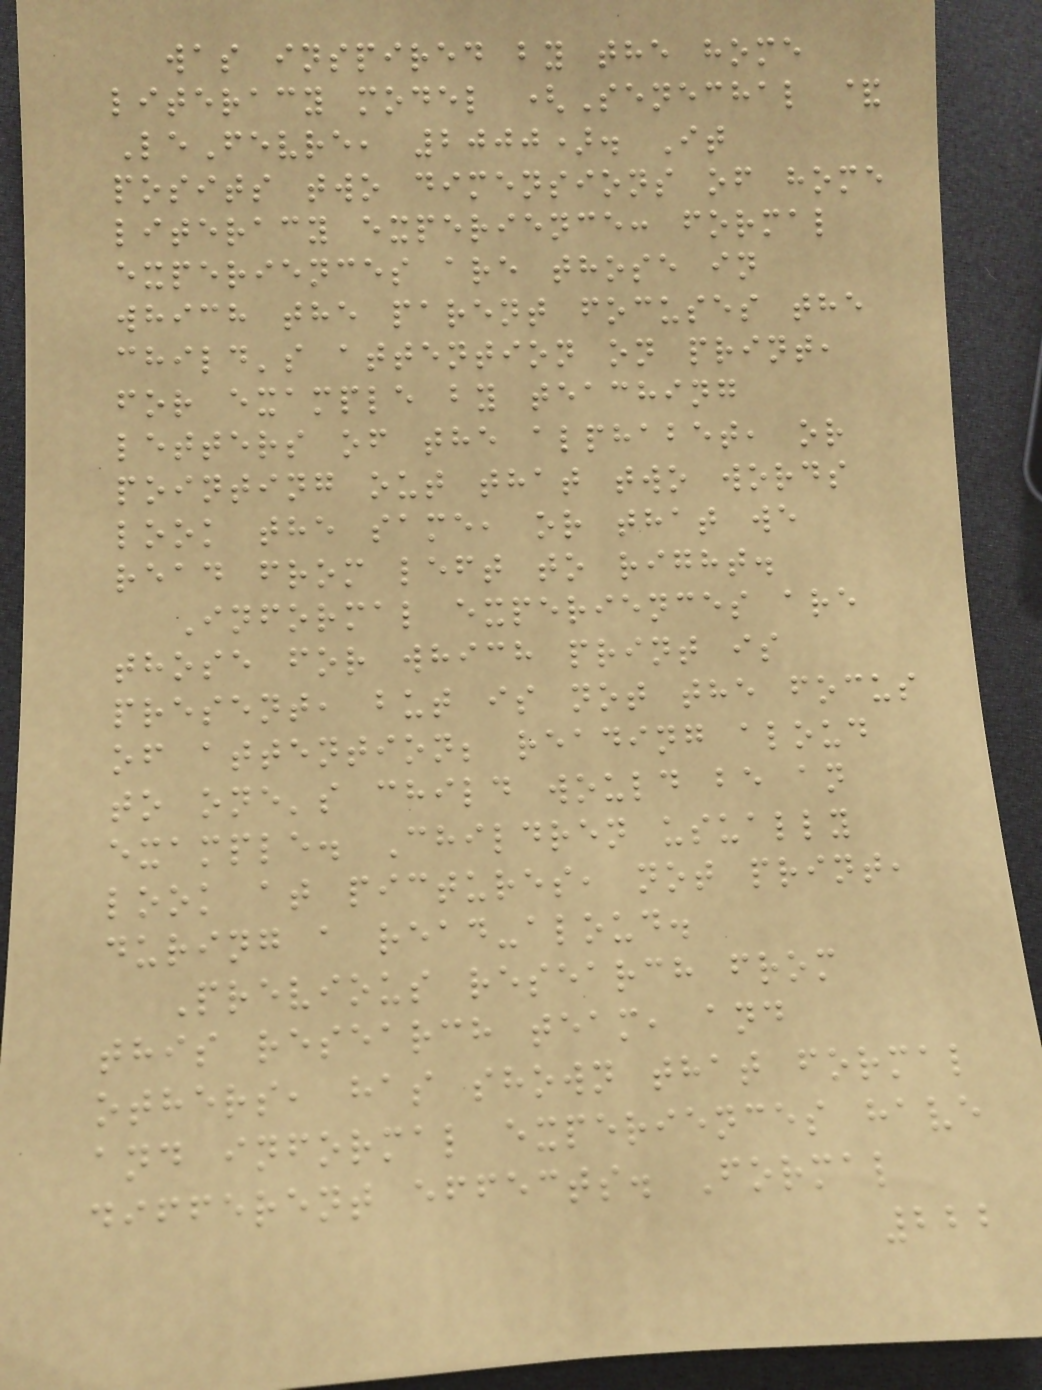was inspired by the home
literacy model (Senechal &
LeFevre, 2000). It
posits two dimensions of home
literacy experience: formal
experiences are those in
which the parent focuses the
child's attention on print,
for example by teaching
letters of the alphabet, or
pointing out that two words
look the same, or that we
read from left to right.
Informal experiences are
those for which print is
present, but is not the focus
of attention; reading aloud
to one's child would be an
example. Children usually
look at pictures, not print,
during a read-aloud.
Previous research from
this research team, and
others, has shown that formal
and informal experiences have
different effects. Formal
222
